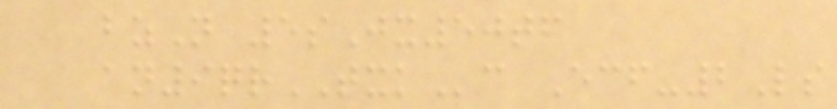bzN 5sJx50tf
an9qrTXKc Ecf-2Ls
